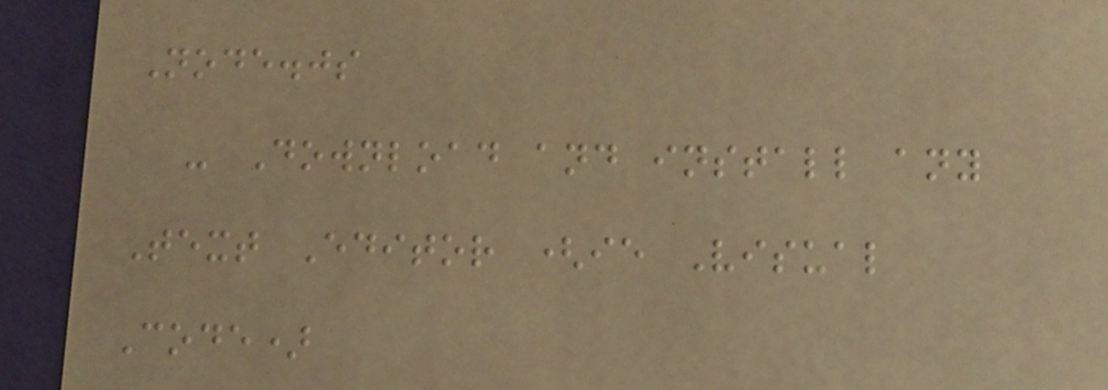Node.js
- Download and install any
Text Editor (ie Visual
Code)
